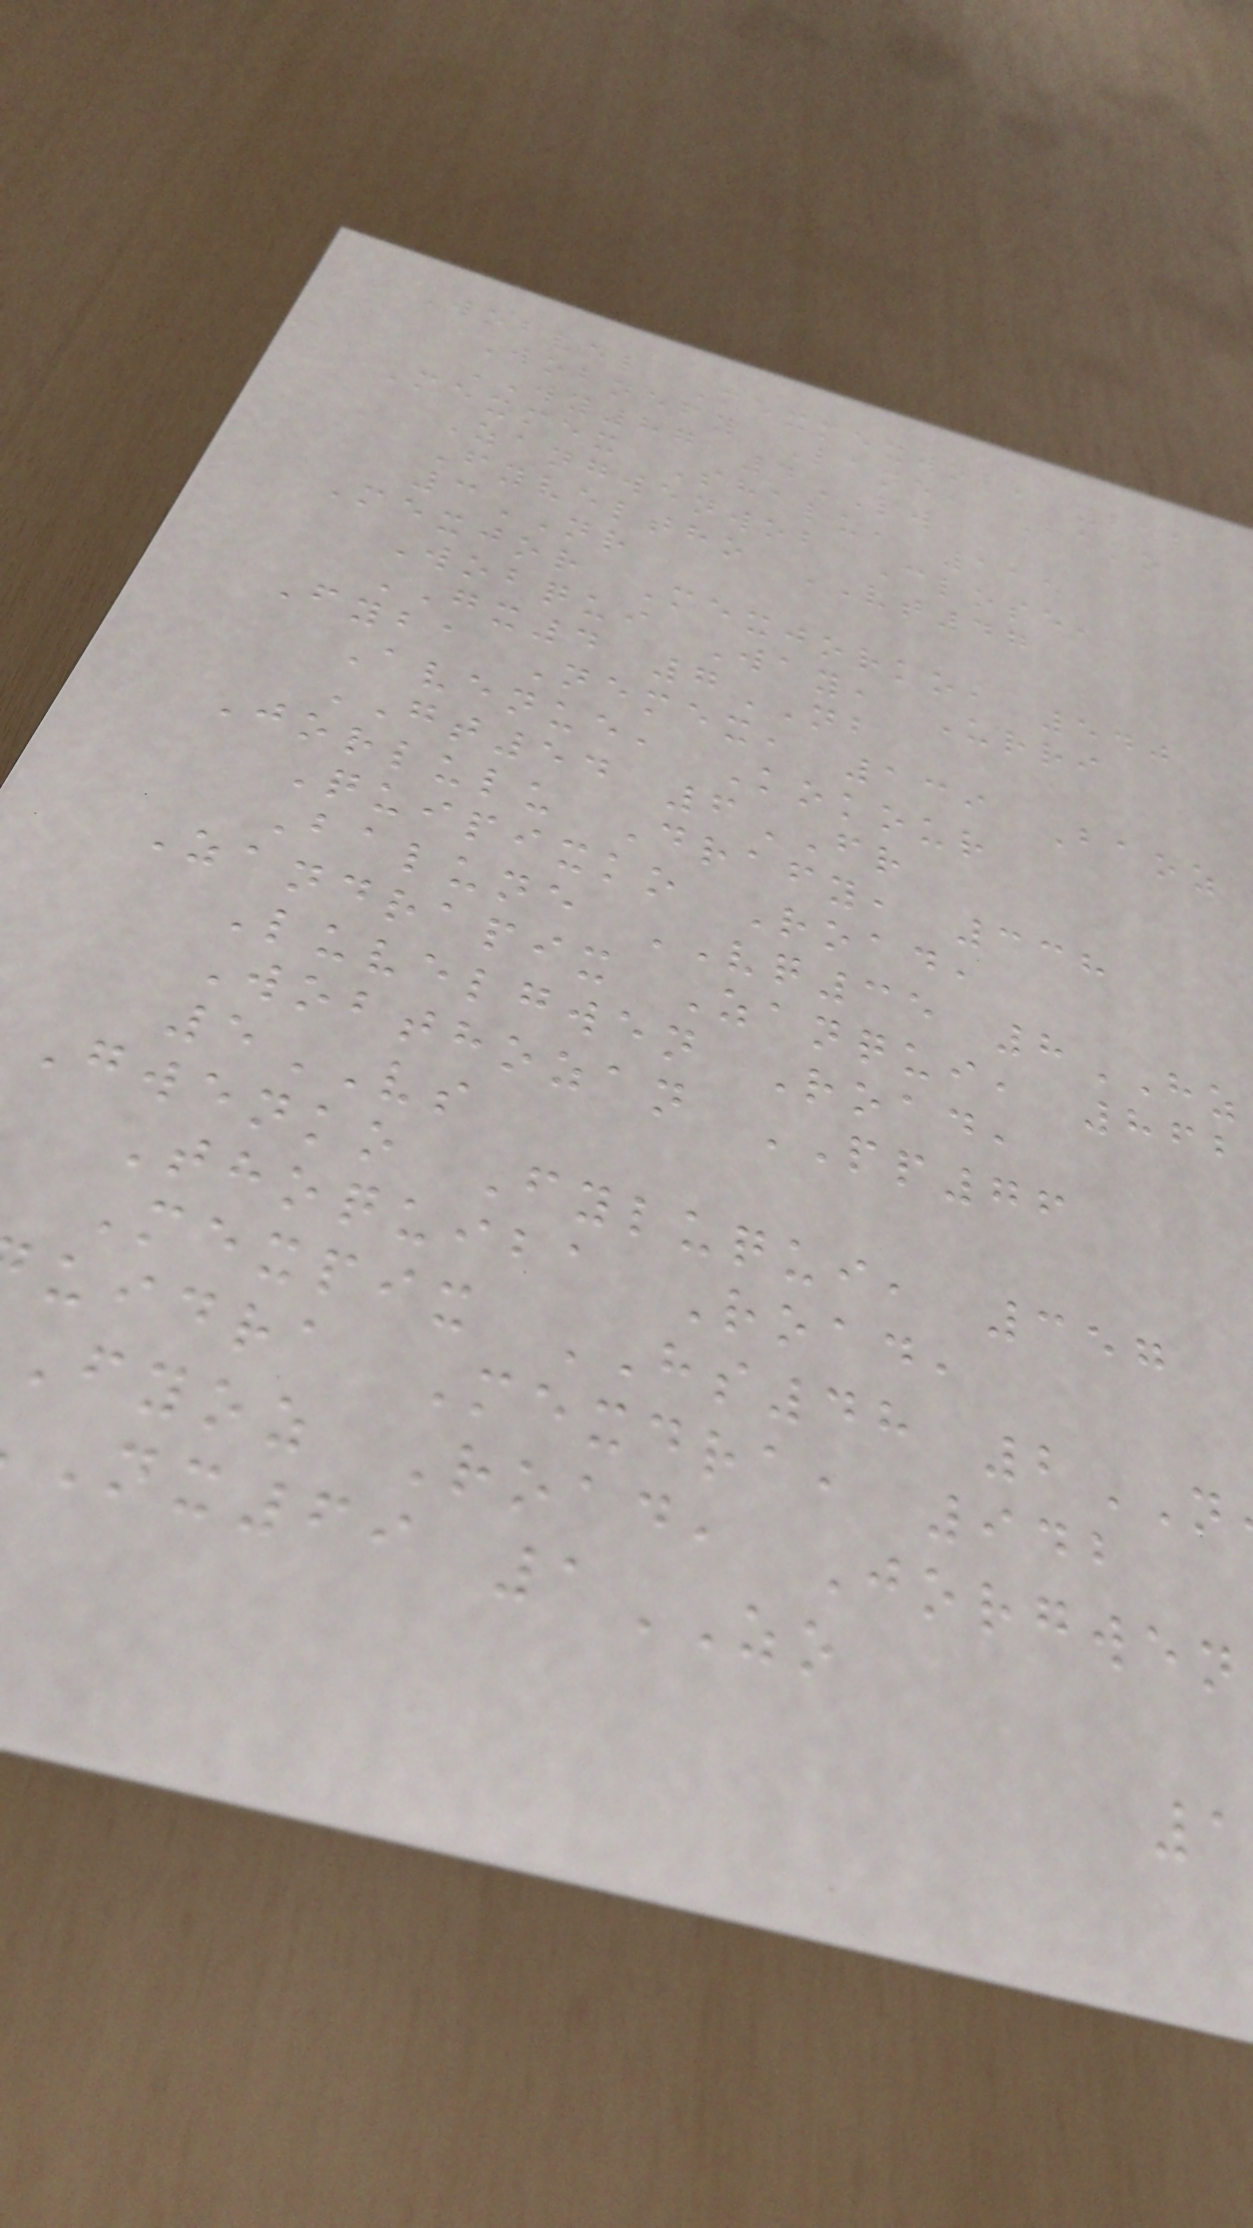Wobvel Mexmexwob, 212
Wobnefy Lane, Bako
WY87 4LW
Mexmex Shalu, 115
Zangwenwob Close,
Fyveltho VT47
3NR
Mexjor Mexjorko, 540
Wobqui Way, Urri
GX4 7NB
Fyba Nemex, 139 Baoz
Avenue, Kokour
GT54 6FR
Jorlulu Drafy, 338
Quipixko Road,
Balune VQ35 8HZ
Zandrapix Zanqui, 862
Luvelgwen Road,
Wobthozan PP76
5VS
Gwenko Fyluqui, 357
Thoquiba Road,
Mexpix HS48 2
uidra Mexdra, 942
Fyoz Road, Jorgwen
nx69 1ZO
